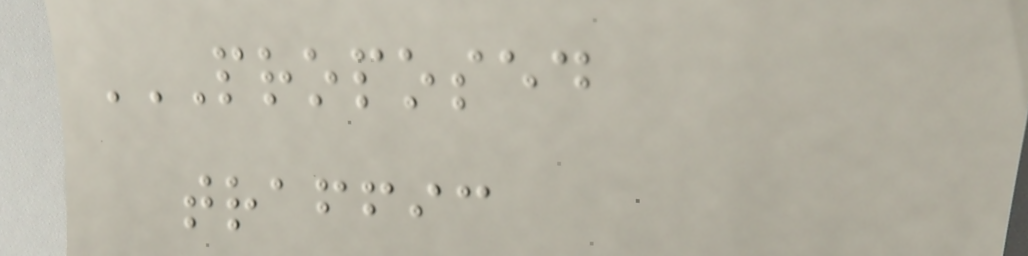PROPOSED
TRAFFIC
